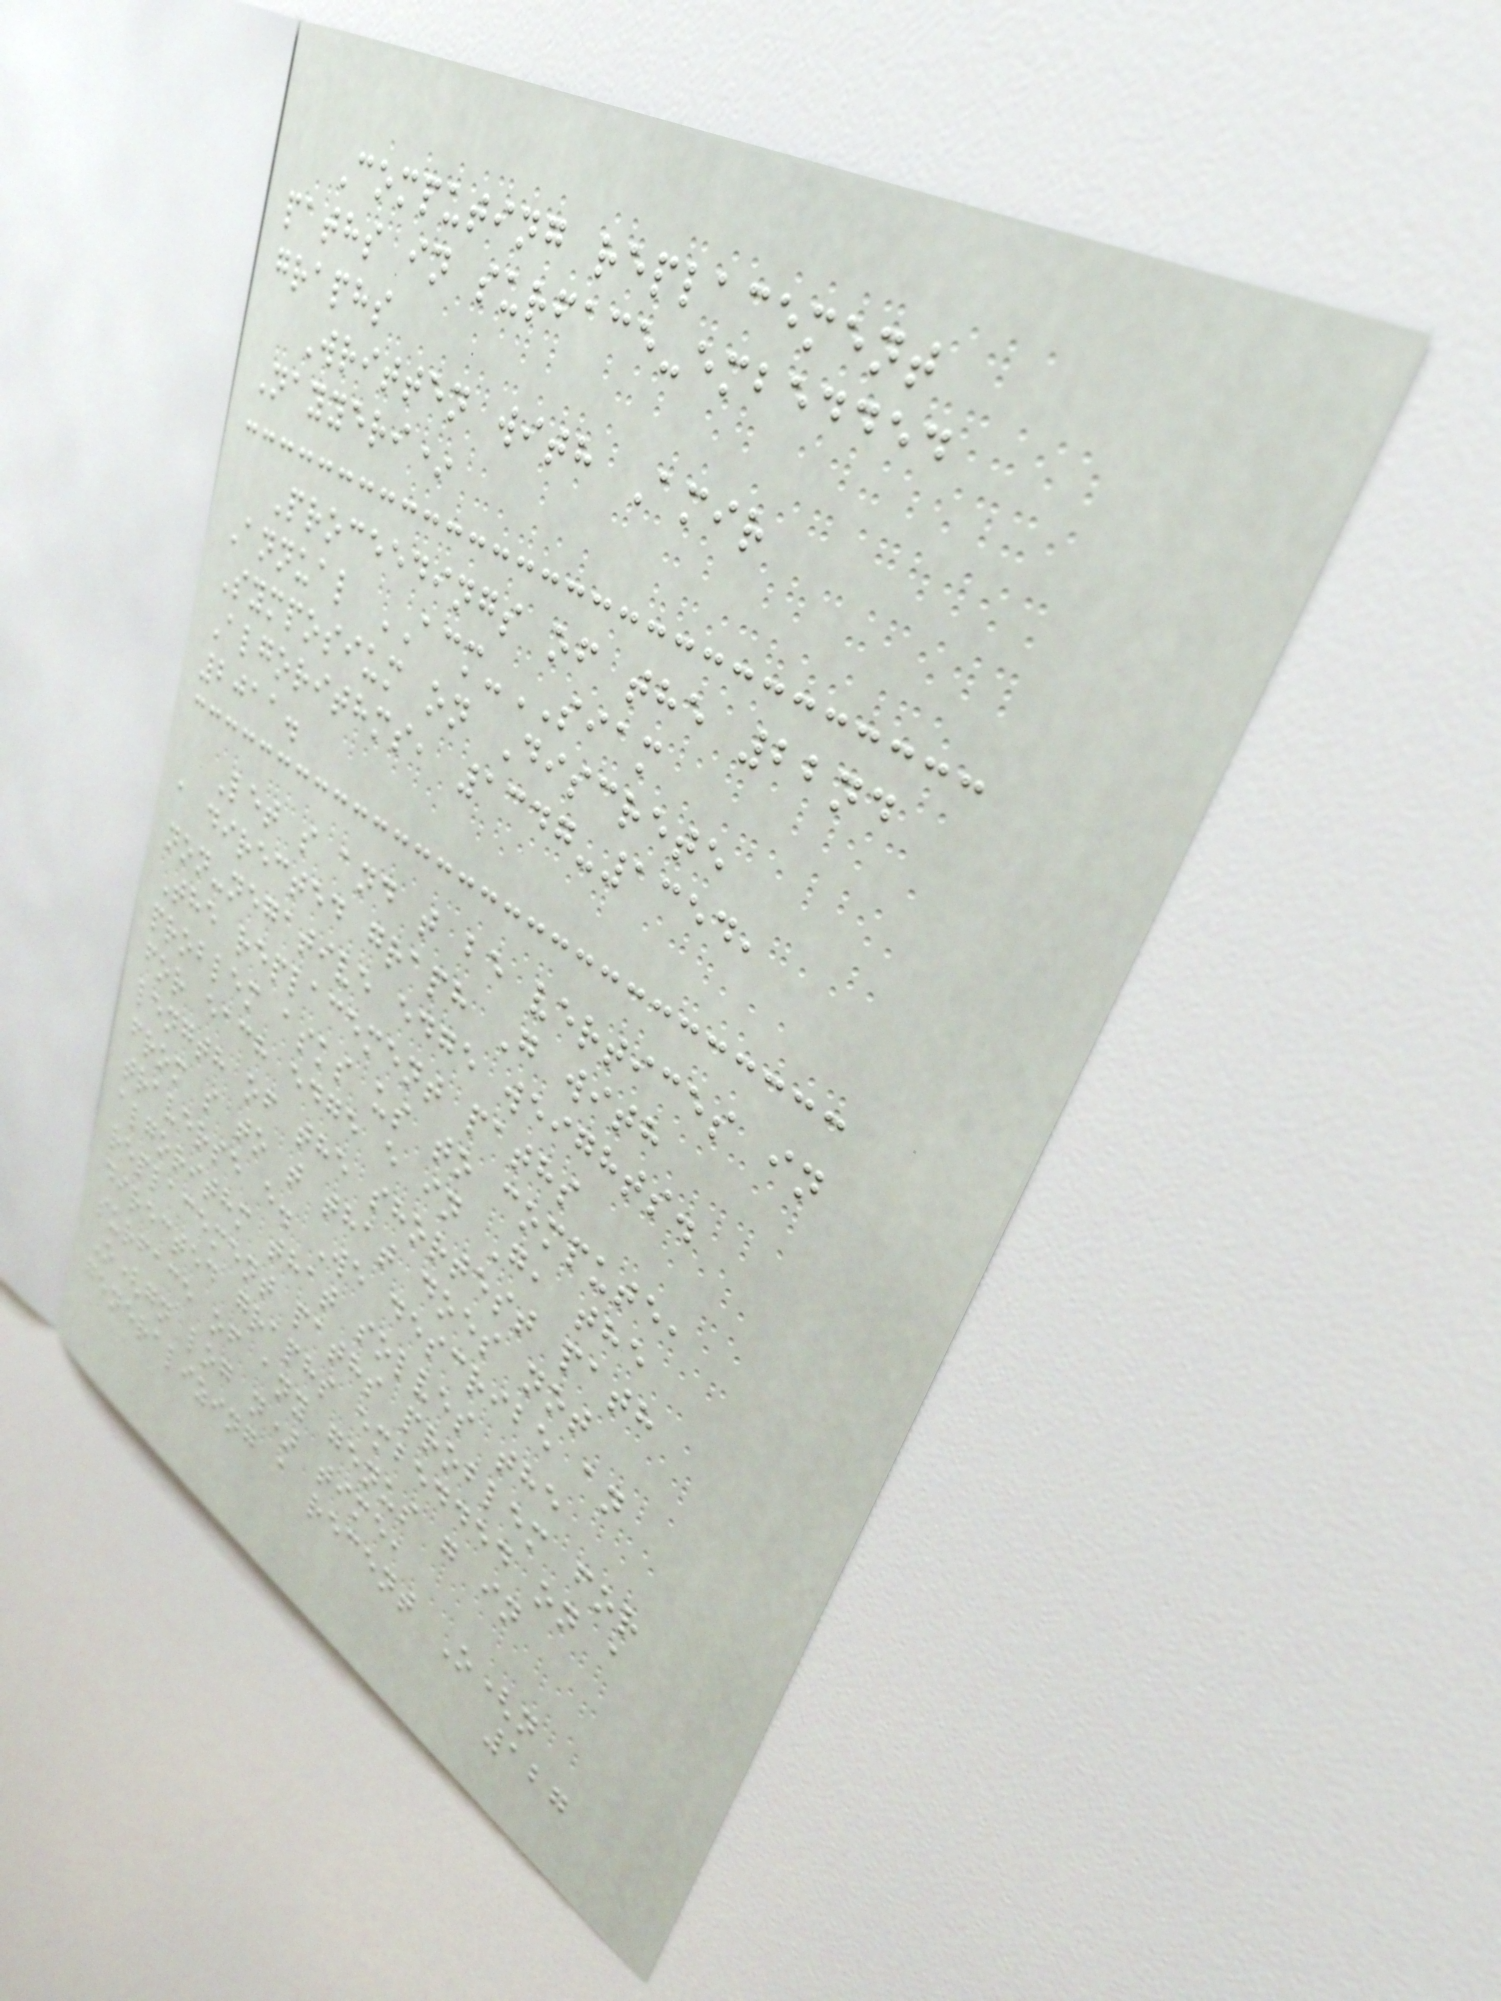Computing replacement
paths in surface-embedded
graphs
Written with Amir
Nayyeri*
Proceedings of the 22nd
Annual ACM-SIAM
Symposium on Discrete
Algorithms, 1347-1354,
2011.
Let s and t be vertices in
a directed graph G with
non-negative edge weights.
The replacement paths
problem asks us to compute,
for each edge e in G, the
length of the shortest path
from s to t that does not
traverse e. We describe an
algorithm that solves the
replacement paths problem for
directed graphs embedded on a
surface of any genus g in
O(gn log n) time,
generalizing a recent O(n
127
